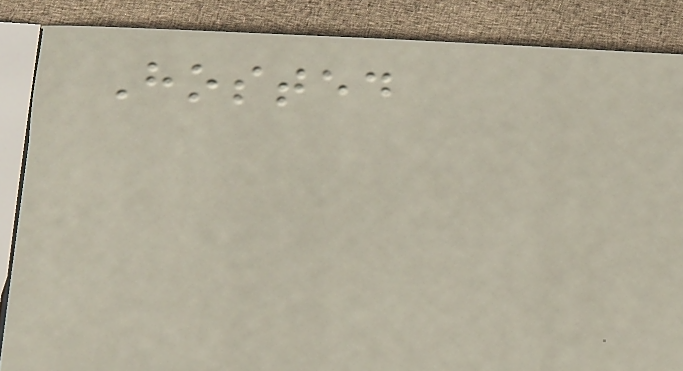Hosted
